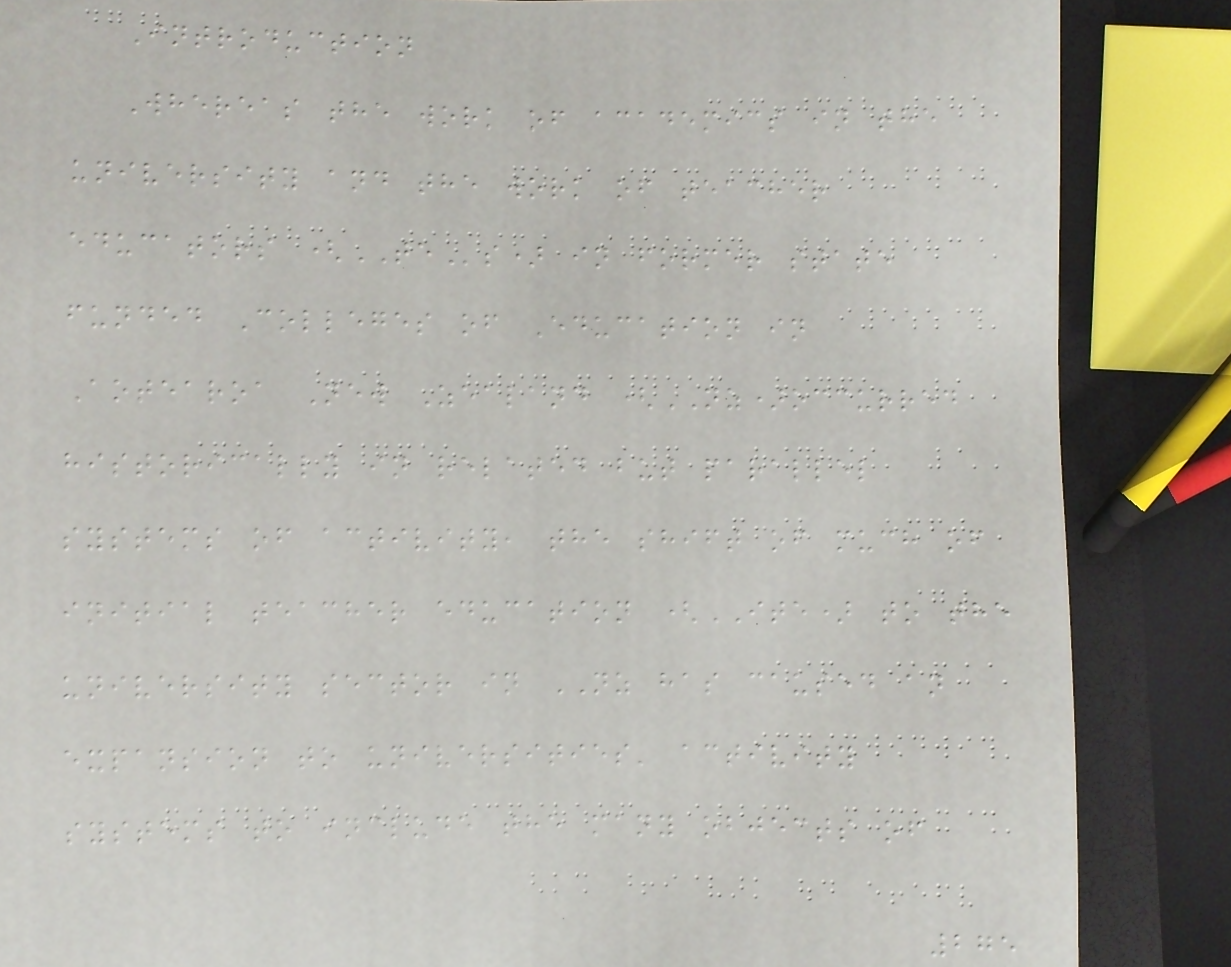Introduction
Whereas the work of academics in the
university and the work of teacher
educators (TEs) in former state
funded Colleges of Education in
Aotearoa New Zealand (NZ)occurred
historically in related but parallel
systems of activity, the shift of much of
initial teacher education (ITE) to the
university sector in NZ has caused an
expansion to universities' activity
systems to include the many objects of
275
